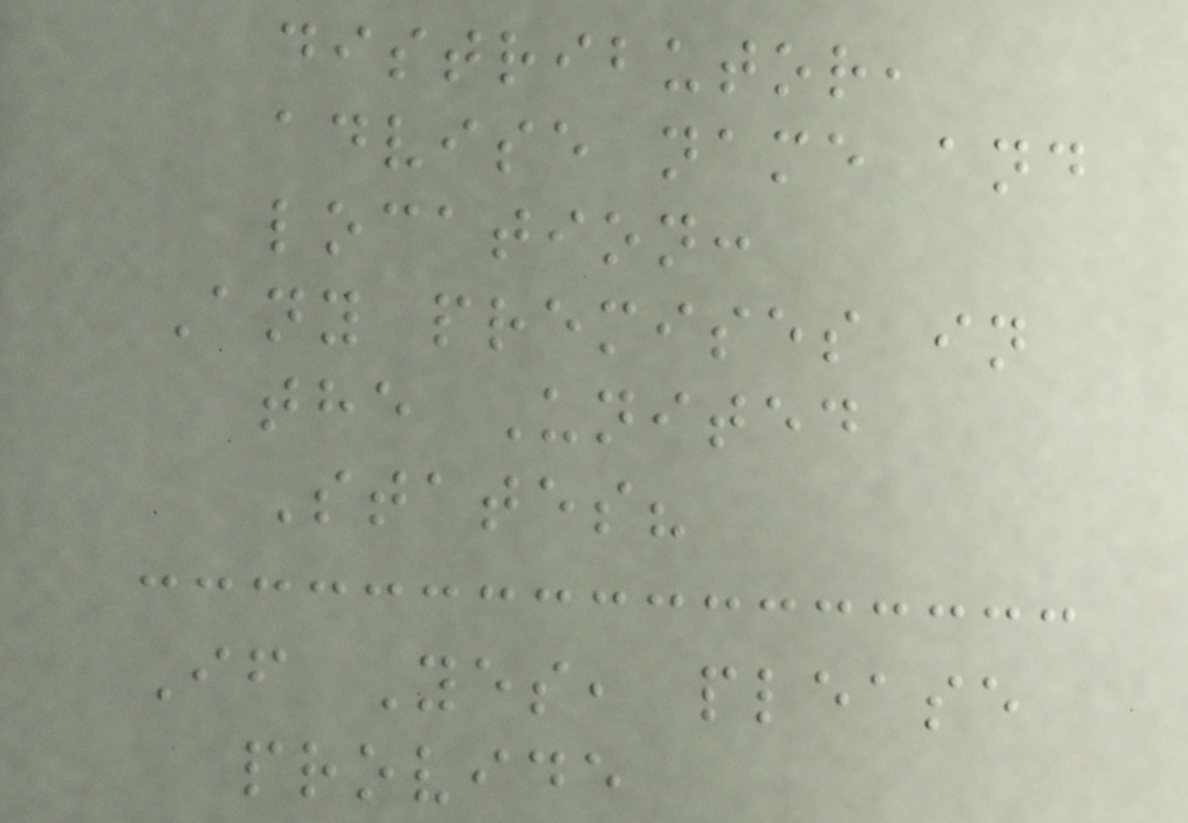distributor,
advise name and
location:
Any premises in
the United
States?
If Yes, please
provide
